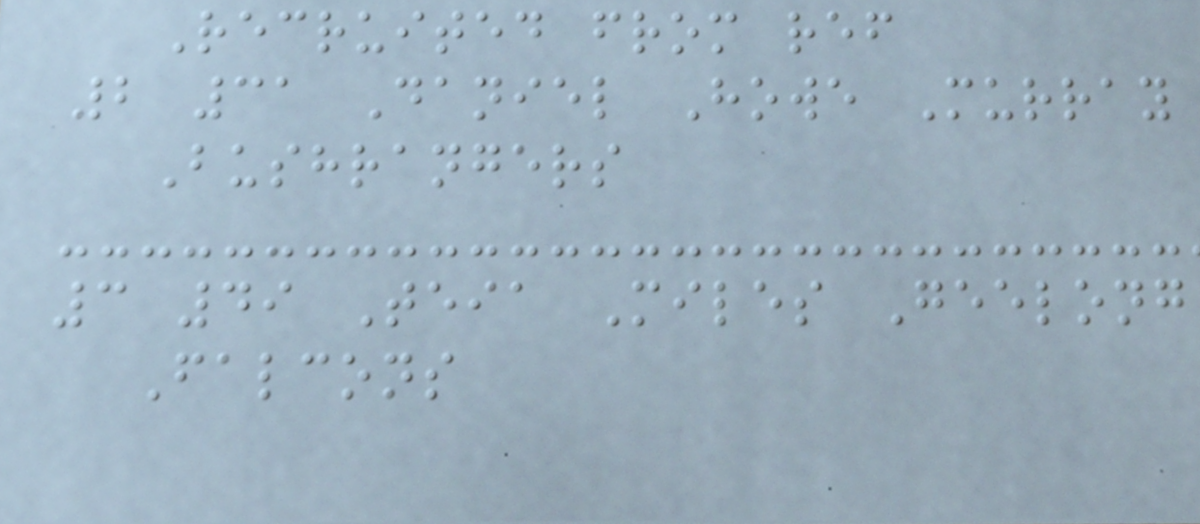Recruited from ref
2 31 Daniel Howe Murray
Bushrangers
3 49 Teia Miles Geelong
Falcons
